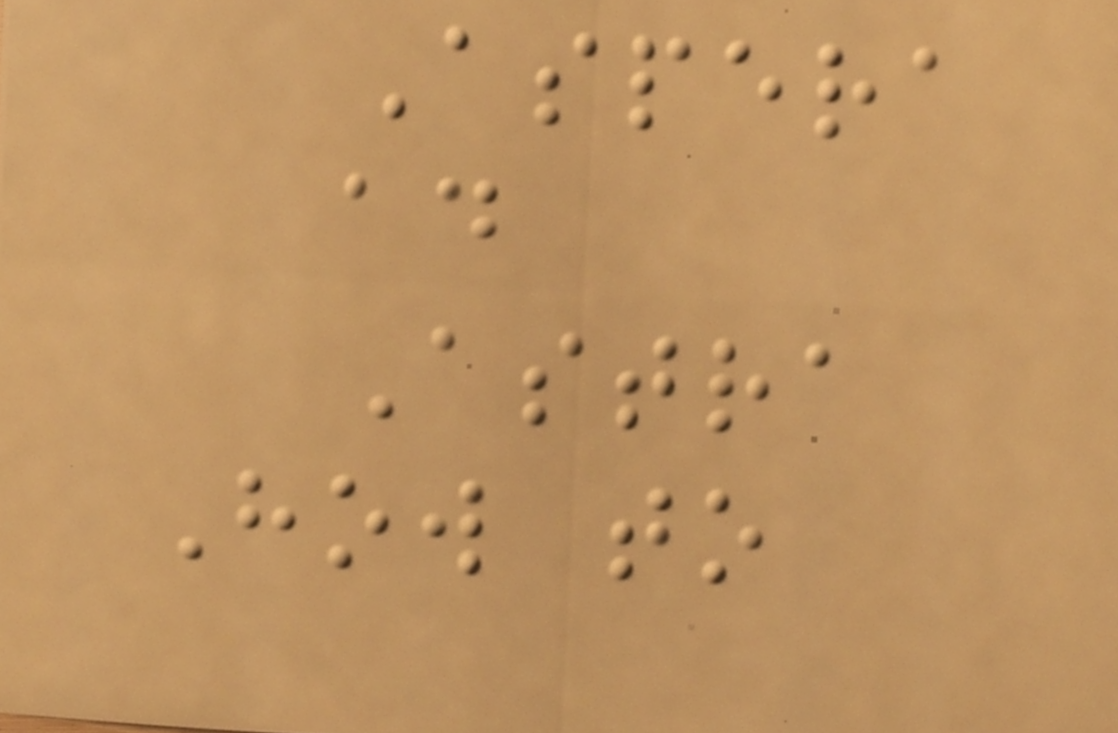Aspera
ad
Astra
How to
